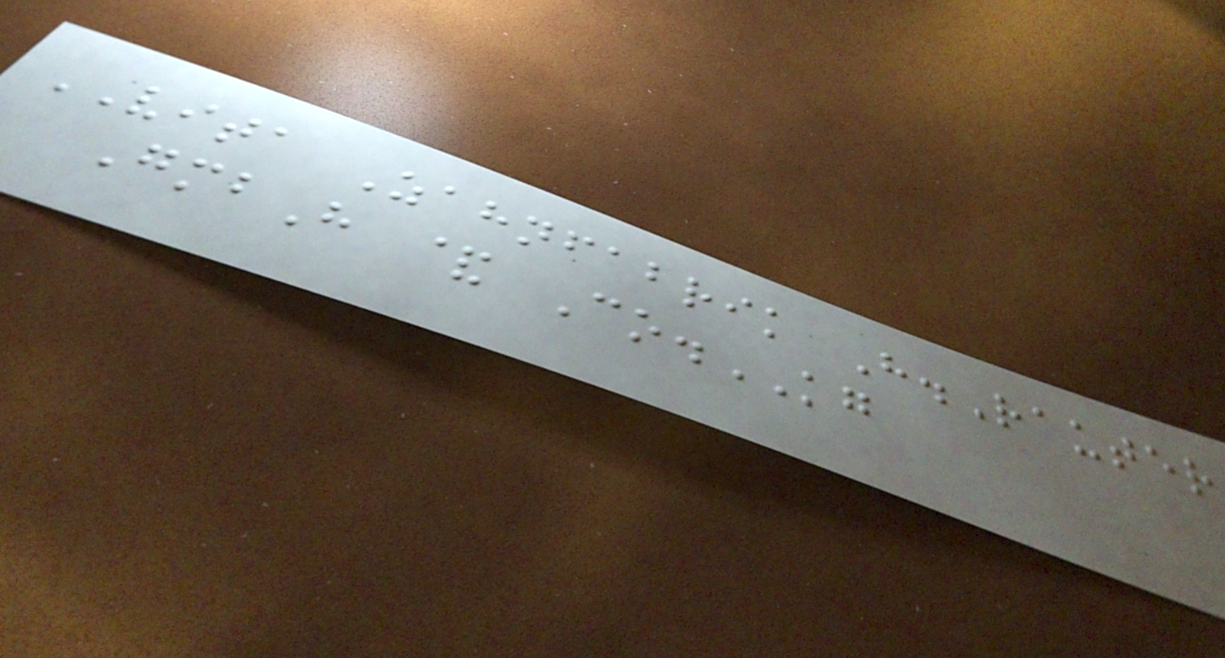VITA Zahnfabrik H.Rauter
GmbH & Co.KG
